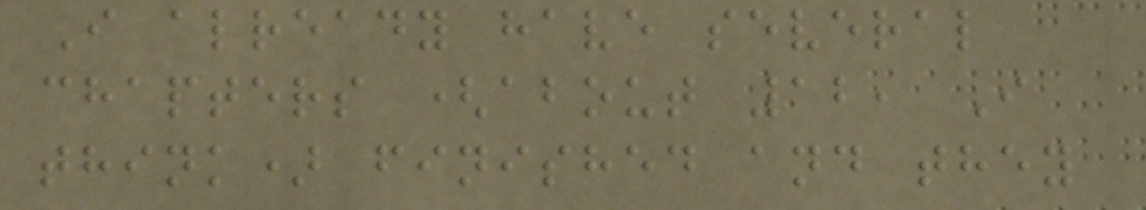I already have several
chapters (about 12, I
think) finished and they
